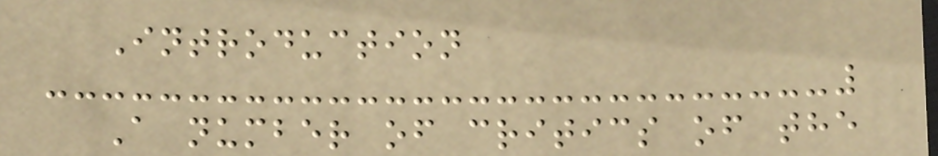Introduction
A number of critics of the
